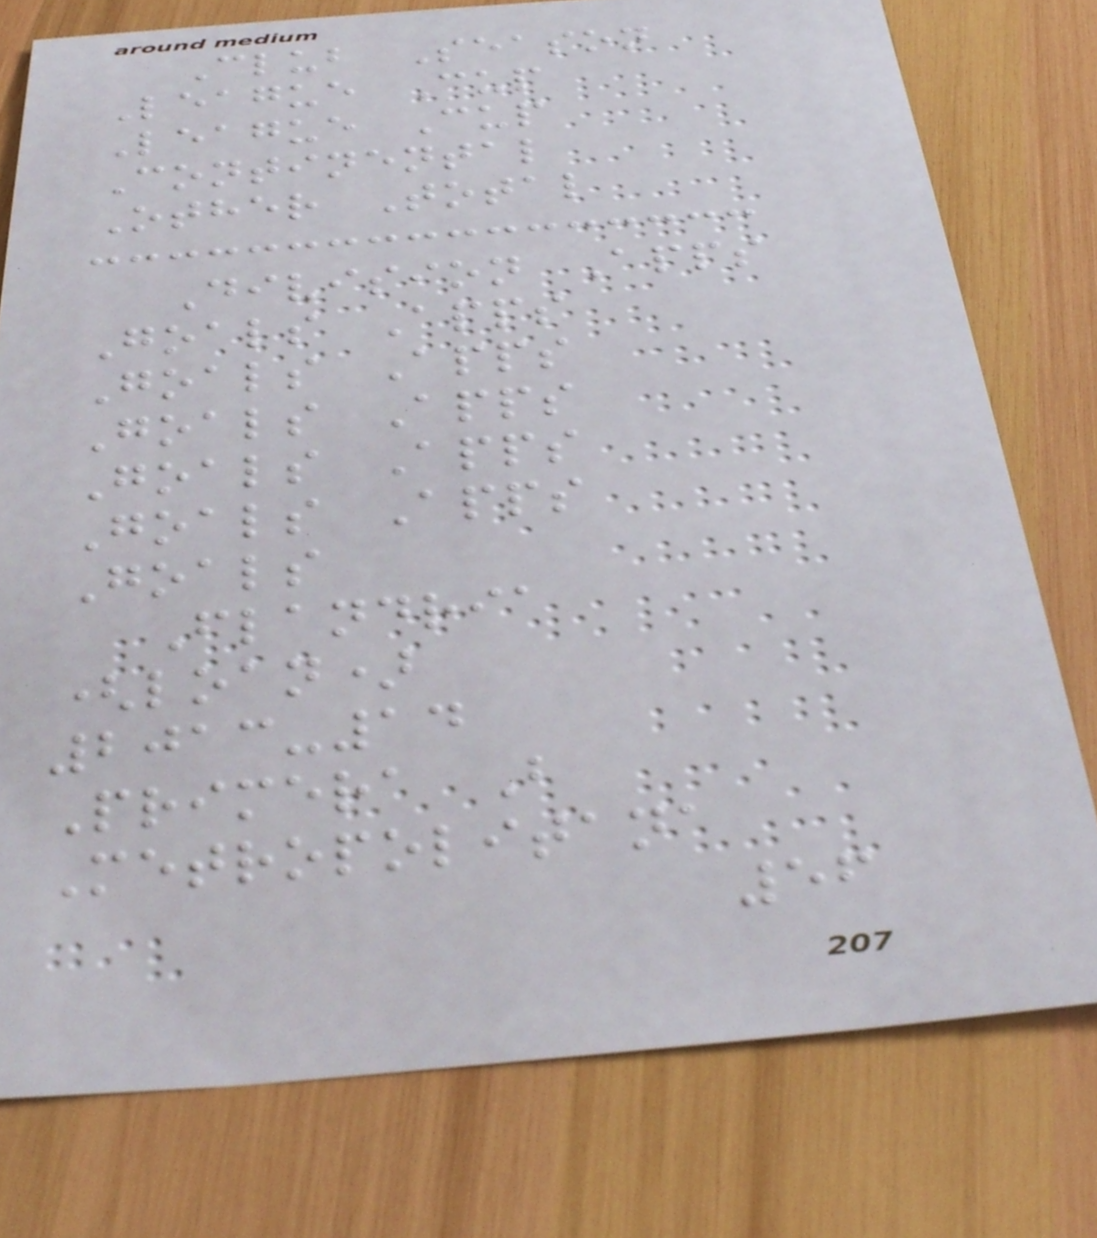Club Season
League Cup
League Cup
Continental
Other Total
Division Apps
Goals Apps
Goals Apps
Goals Apps
Goals Apps
Goals Apps
Goals
Flandria
(loan)
2013-14
Primera B
Metropolitana
56
